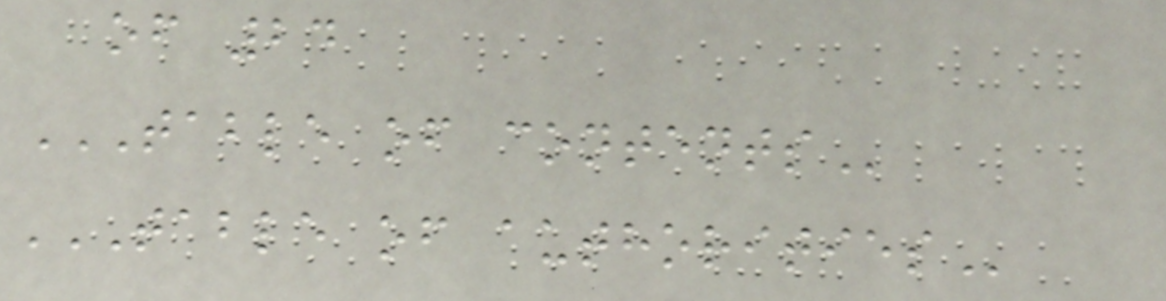of 24
TABLE OF CONTENTS
TABLE OF AUTHORITIES
